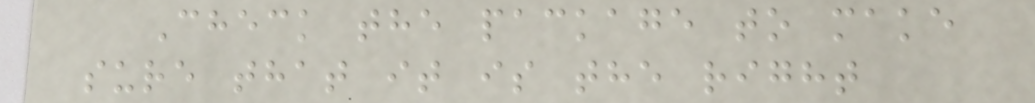Check the package to make
sure that it is the right
